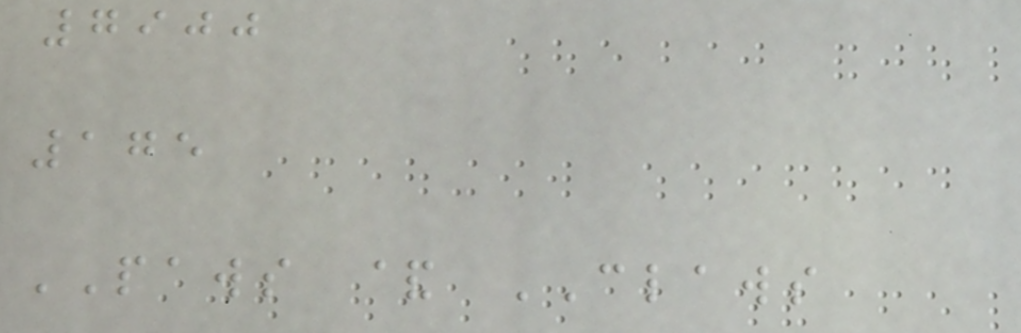7900
175
PAWS & CLAWS
